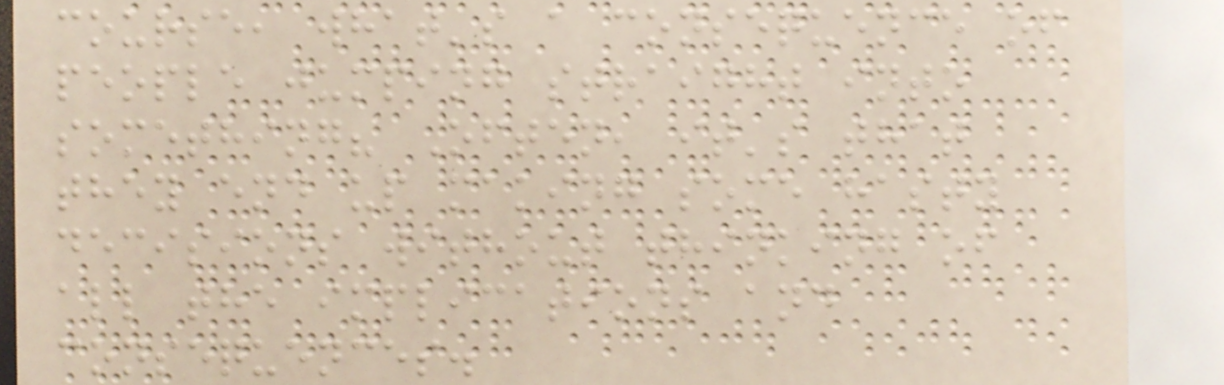course, what's a consequence of
people jumping straight into
something? Often, it's that
they end up making some hasty
decisions without thinking of
all the implications and
consequences.
